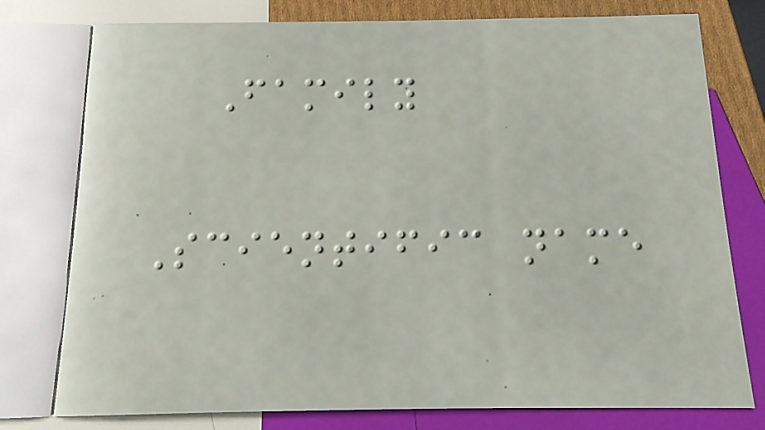Family
Scientific name
